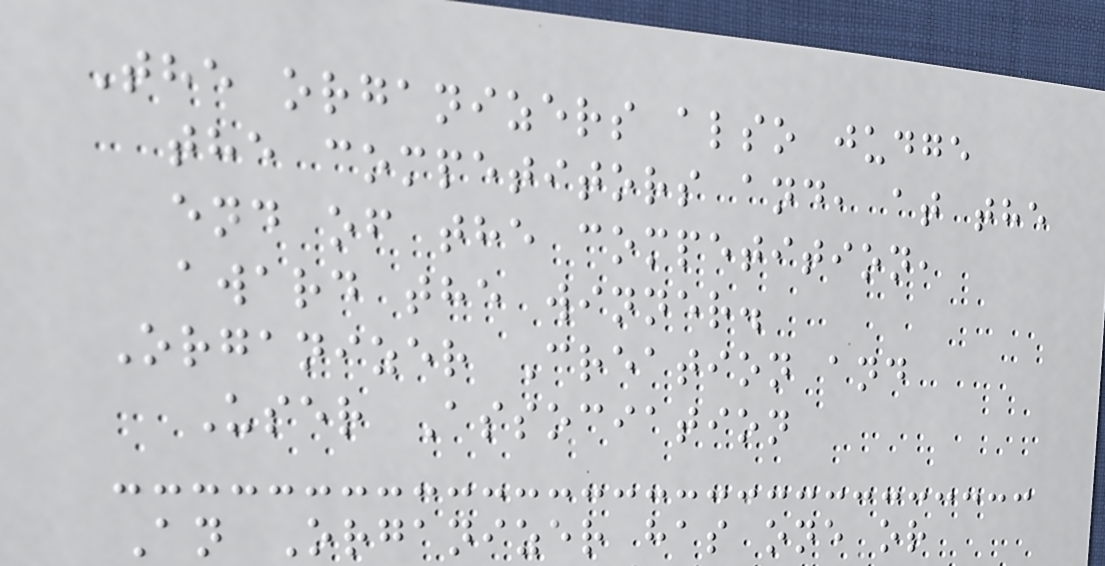The organizers also judge
the competitors and, at the
end of the competition,
award the winner.
Organizer Creation and
User Association
An Organizer has one or
